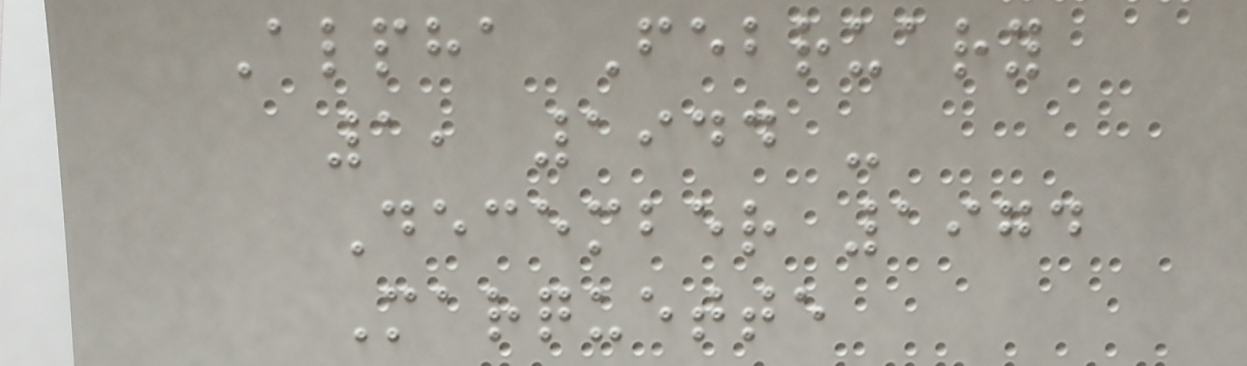Alpha February
1, 1944 -
December 1974
Marquette
